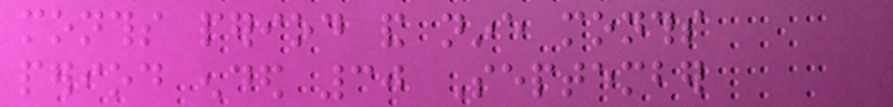months period and nine months
period ended 30 September
